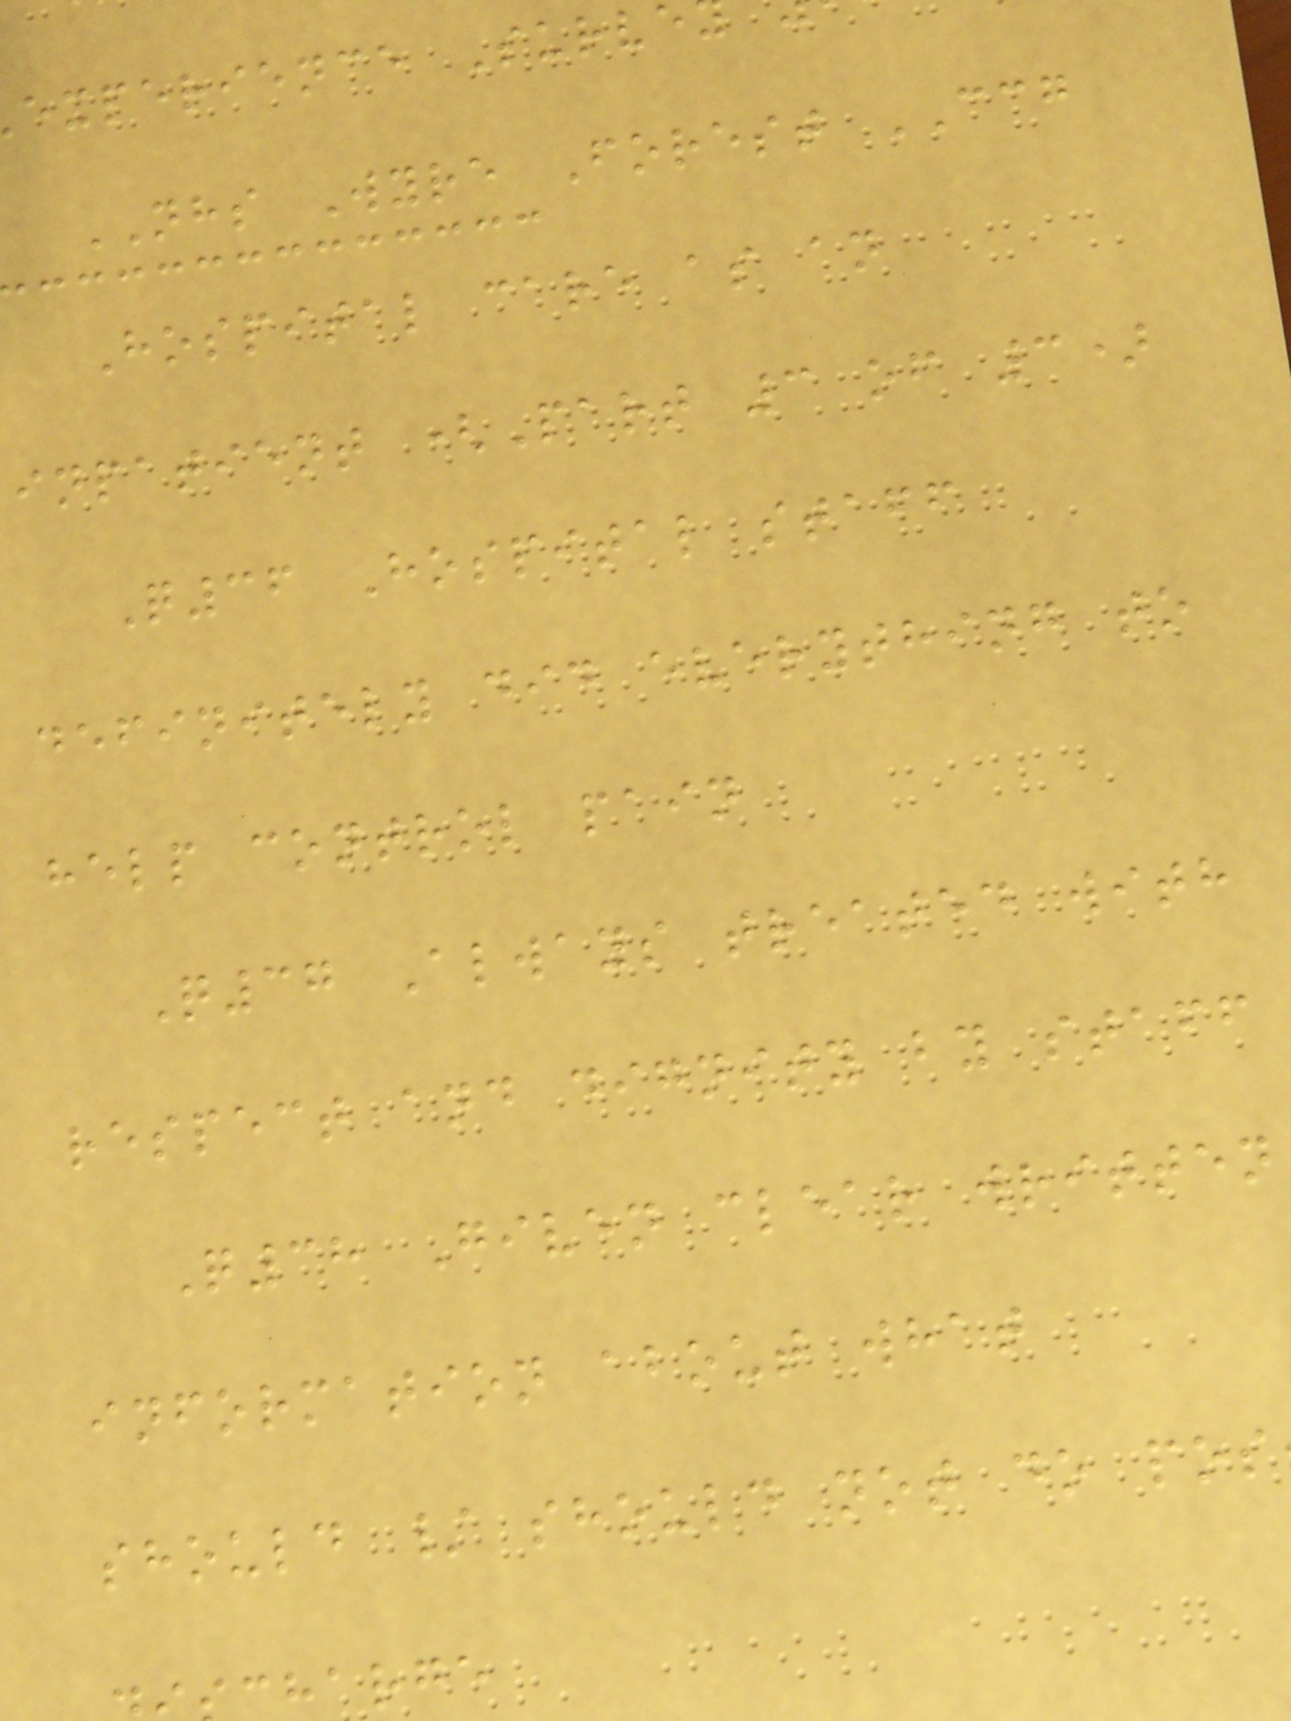experience Surve
NHS Wyre Forest CCG
Hospital care as an
inpatient (Part 3 of 3)
Q36 Hospital staff
definitely did everything to
help control pain
Q37 Always treated with
respect and dignity by staff
Q38 Given clear written
information about what
should / should not do pos
harge
